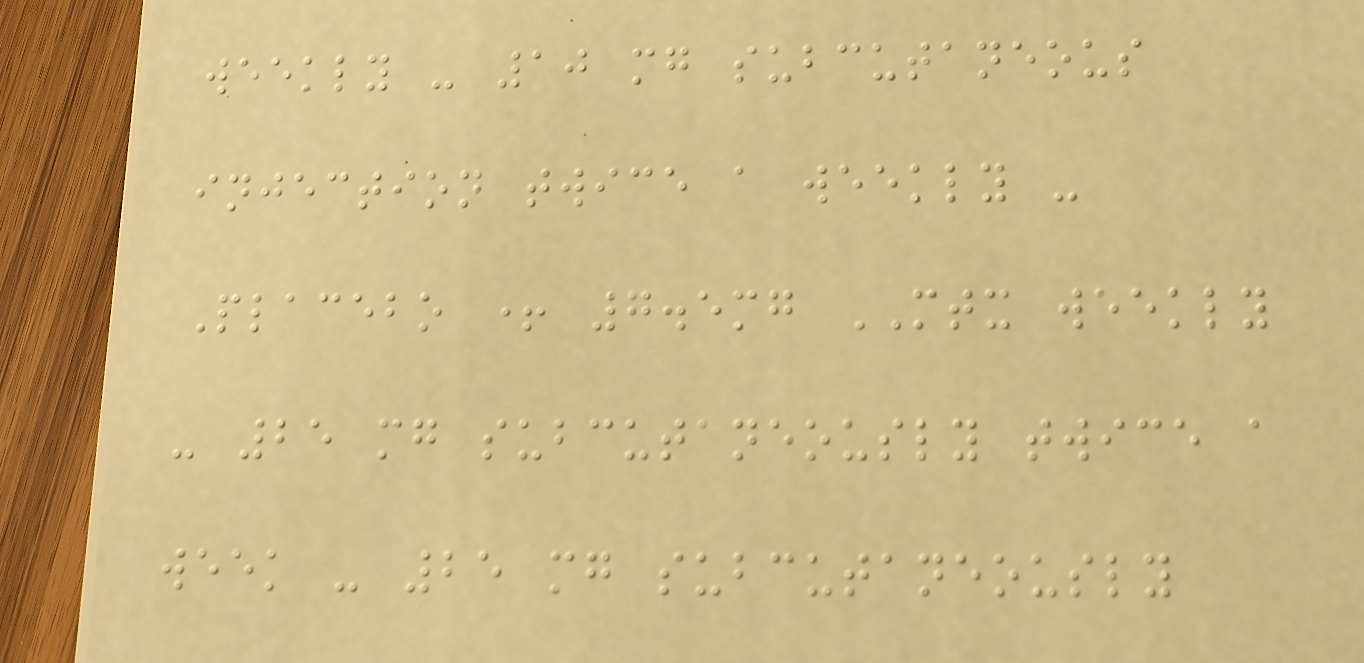weekly - 10 mg subcutaneous
injection twice a weekly -
Placebo + 7.5mg MTX weekly
- 25 mg subcutaneously twice a
week - 25 mg subcutaneously
